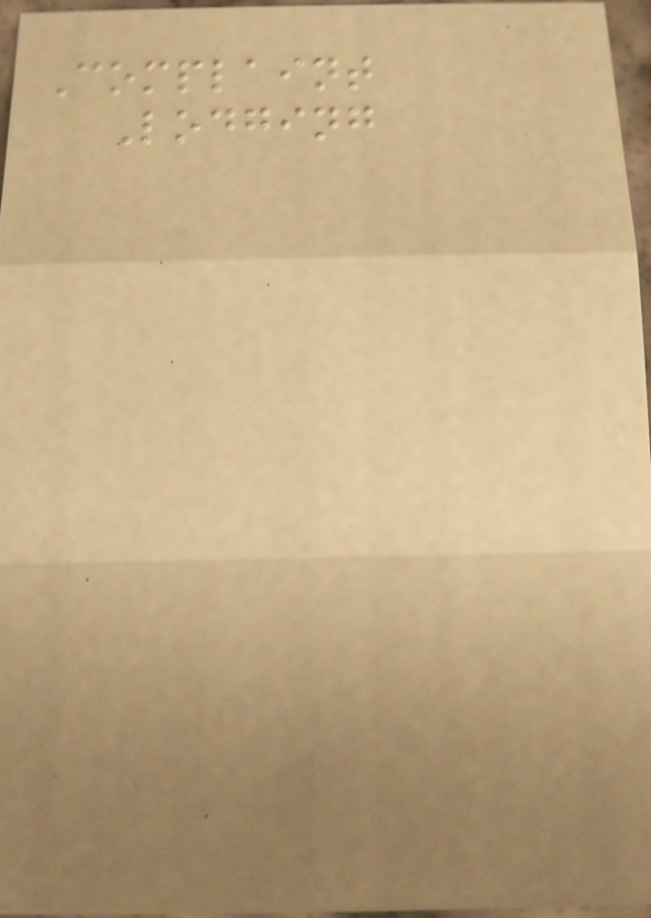Complaint
Lodging
